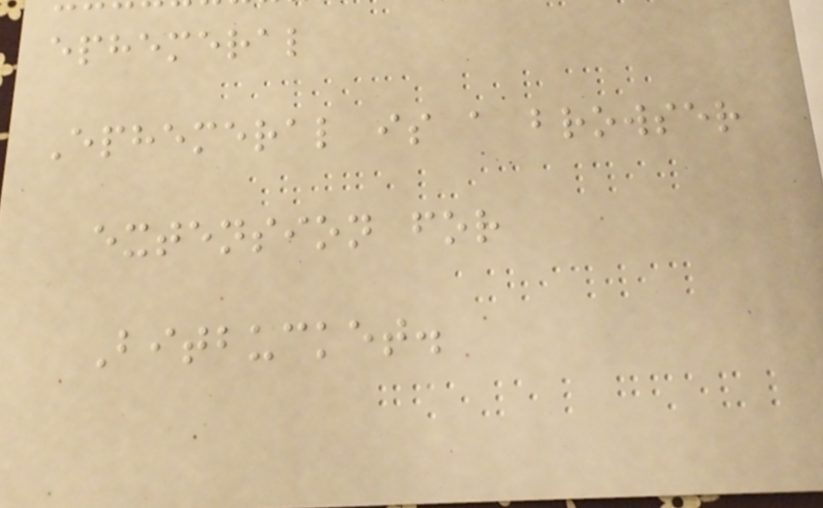ephemeral
Ephemeral is a browser
extension for
Bitbucket.
